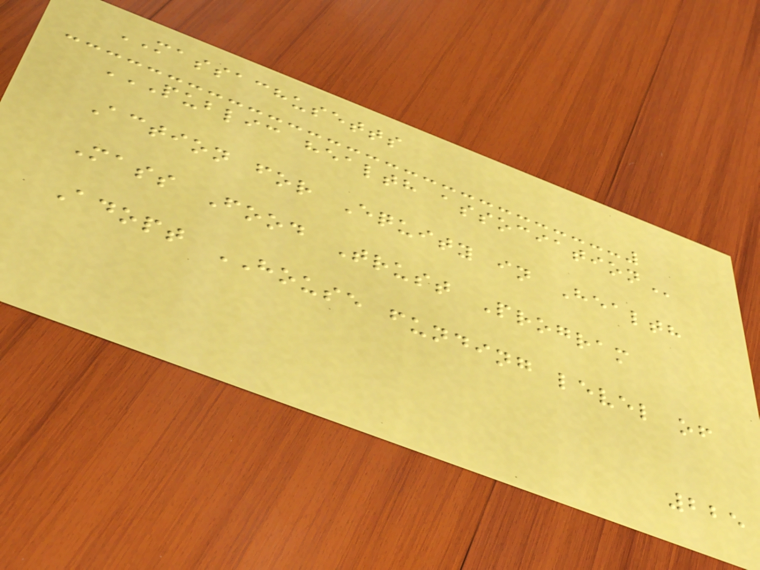MASSACHUSETTS
PUBLIC HEALTH ASSOCIATION
Action for Equity in Health
Mass Food Trust Program
Adopt HOUSE funding level of
225
